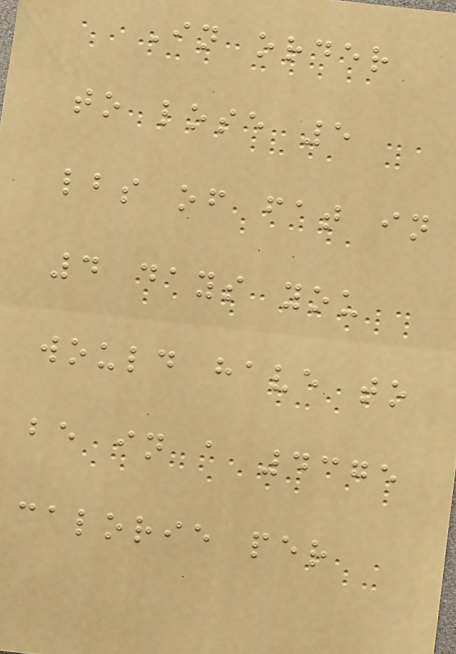In order
to lose 5
lbs of fat in
4 days you
would have to
be in a 4375
calorie per
